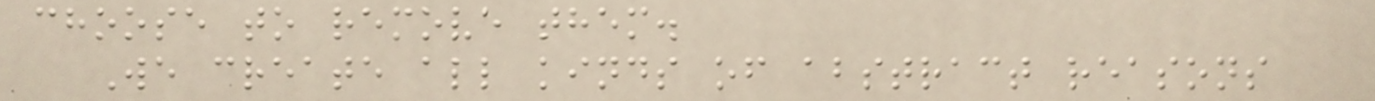choose to remove them.
We create all kinds of abstract reasons
